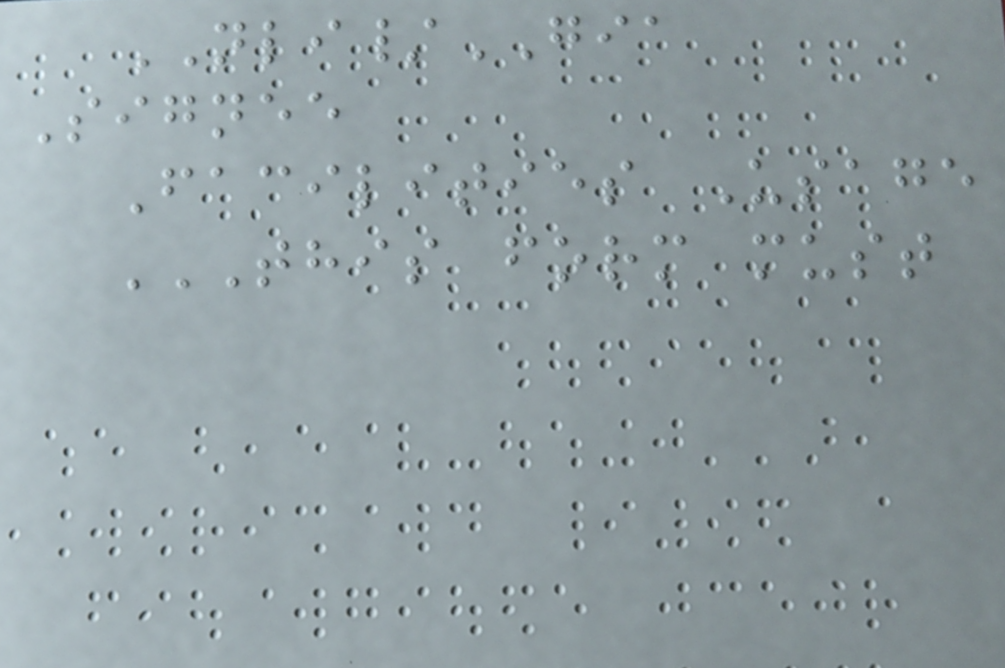NLI/GIA
Signee
Facilities Usage
THIS FORM MUST
